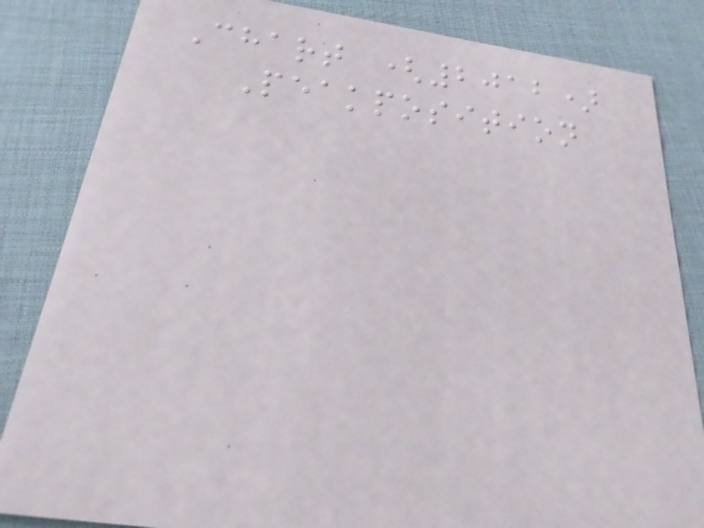Chart (2012)
Peakposition
